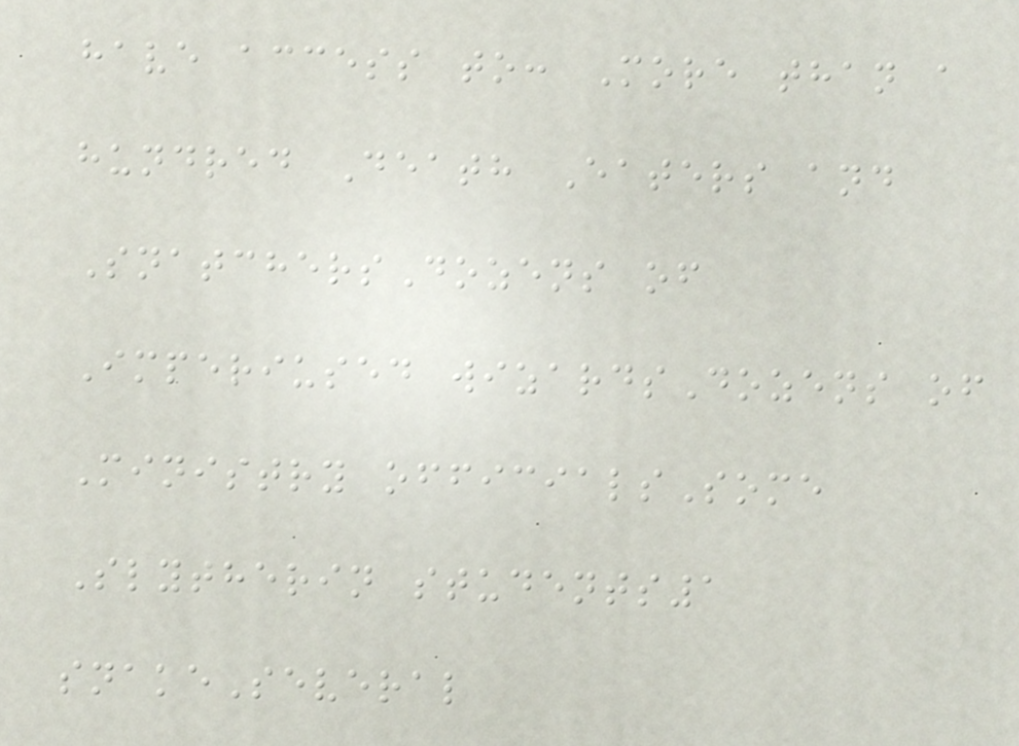have access to: More than a
hundred Death Eaters and
SnatchersDozens of
Imperiused wizardsDozens of
Ministry officialsSome
Slytherin students1
snakeSeveral
